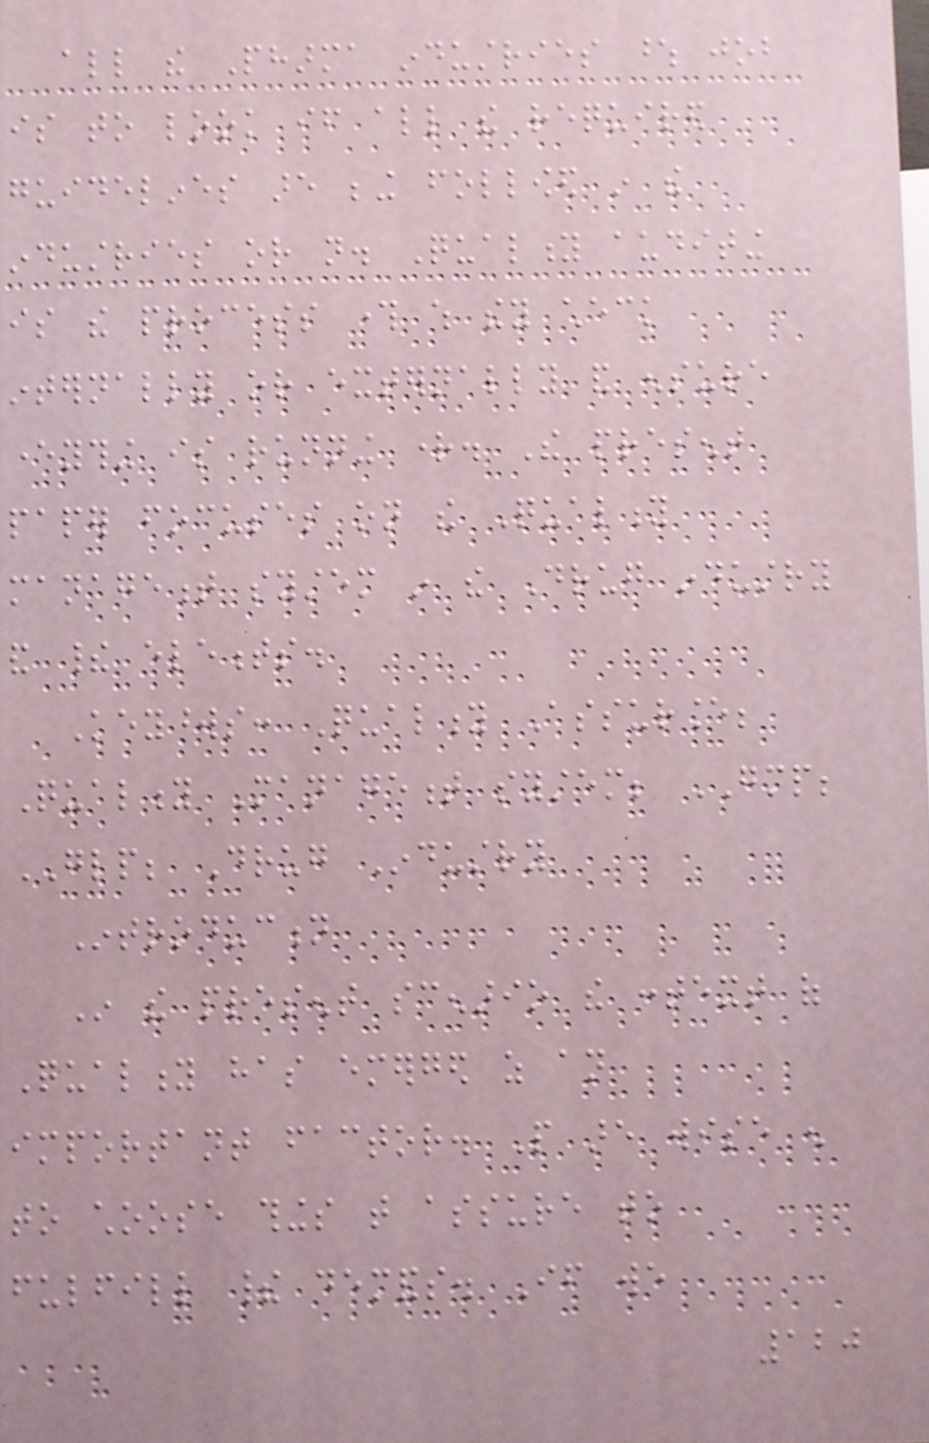all the Pharma industries whose job
is to look if all the required
guidelines are being followed in the
industries or not. Quality auditing
is the process through which they check
internally or externally and ensure
everything is running right. The present
paper focuses on the Quality
management system in the Drug industry
and their elements.
Keywords: Quality Assurance;
Quality Management system; GMP;
GLP; Drug Industry
Introduction
In the present scenario the context of
Quality has emerged as an
important factor. People are wise enough
to choose things that assure to
fulfill their demands. If we
120
